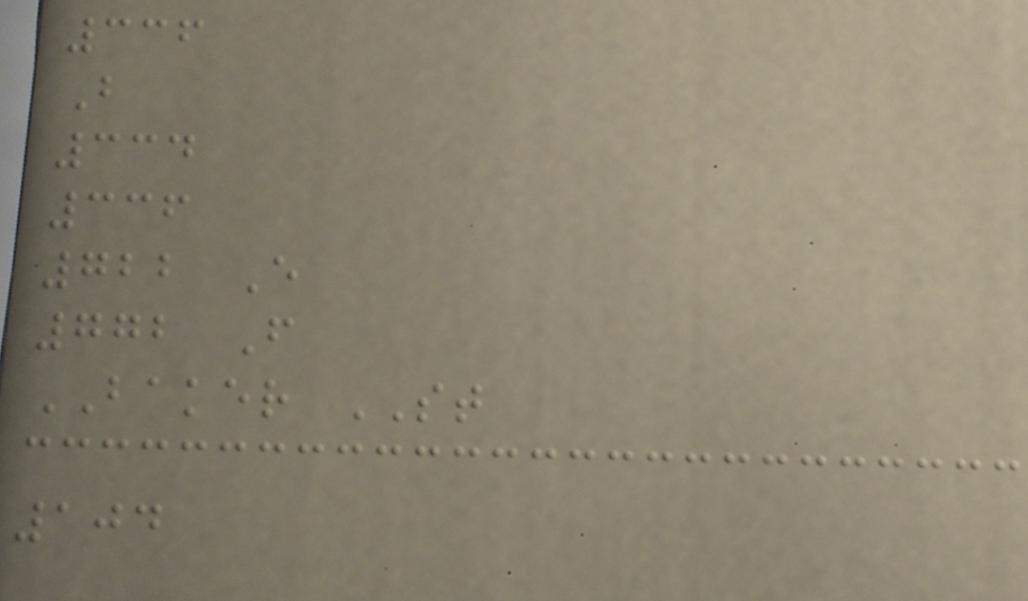336
B
334
336
722 E
772 F
BAKER ST
104
